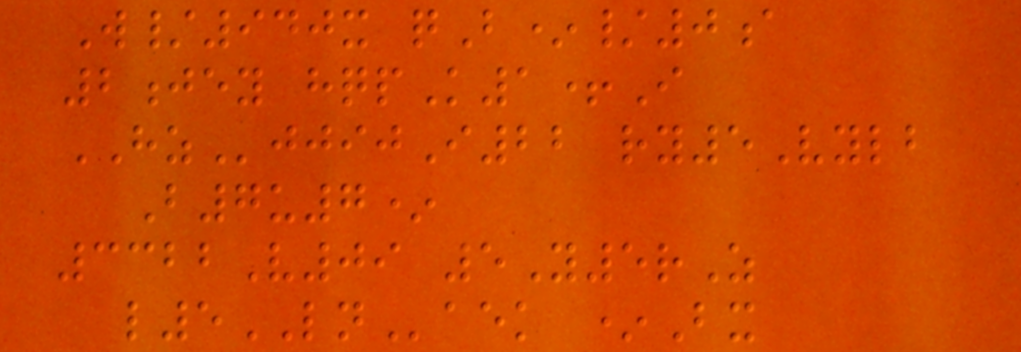W/940x qB*/0a
2jey hqpK1+I
HZjjijI22 ry5Vylb
B7u7*
3322V09 5Y5rZ
l5LNaek *Bx
